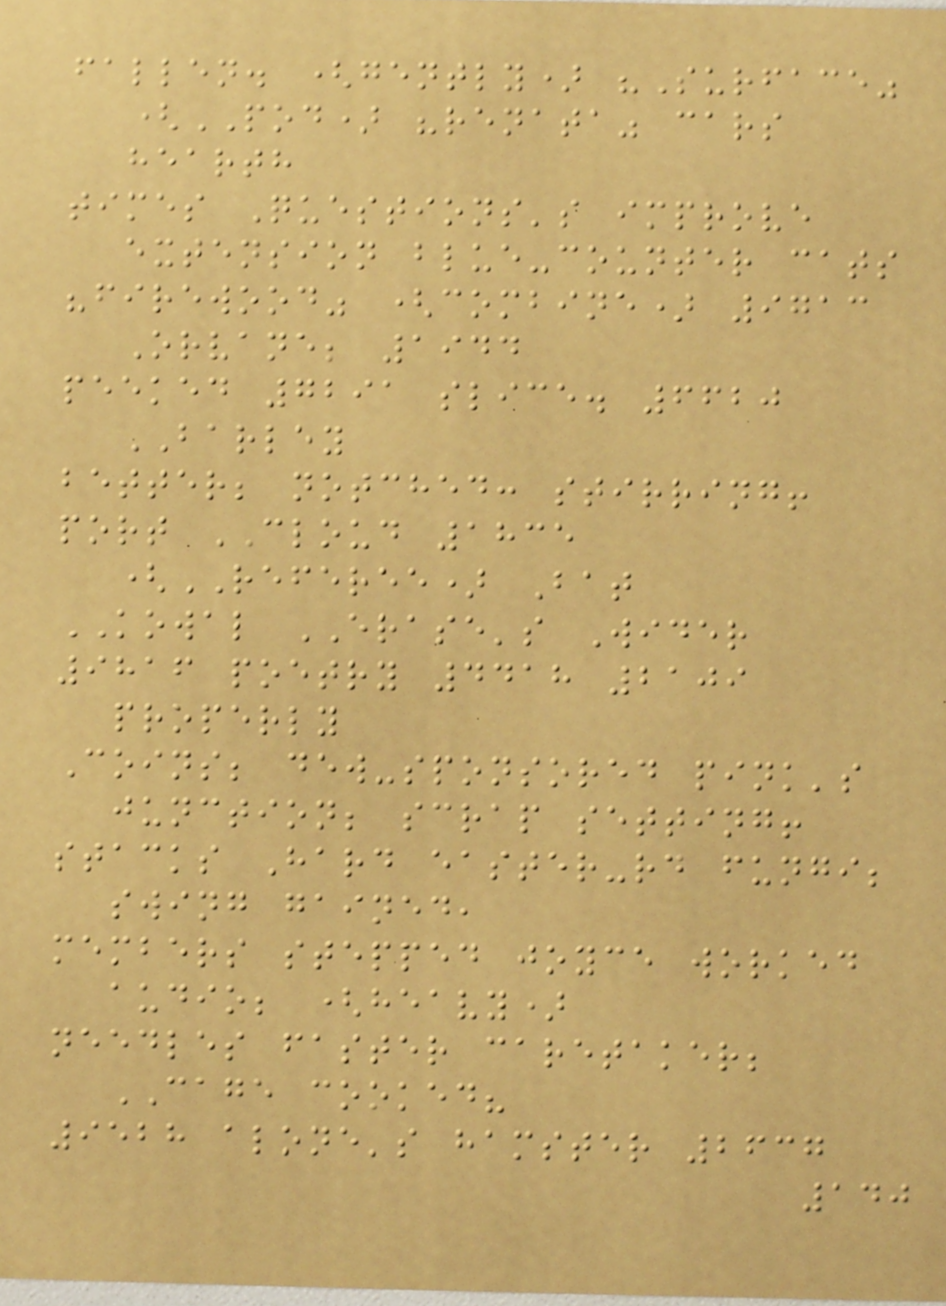fallen. (gently) "Surface"
(POD) "renata" cars
hearth
times Questions's improve
extension blue-counter cats
"firewood" (combine) 9713
Orvane; 1944
peeked 7291 slice. 6620
BARLEY
better; notched: stirring!
port CLOUD 1835
(REFEREE) Bat
KOWAL ERASE's Wider
9816 poetry 4418 2109
properly
Coins; dew-sponsored pink's
junction; scrap setting!
stacks Hard easter-rd fungi;
swing gained,
members stepped joyce worked
audio; (heavy)
needles faster caretaker;
CAGE cooked?
9528 alone's hamster 2637
140
